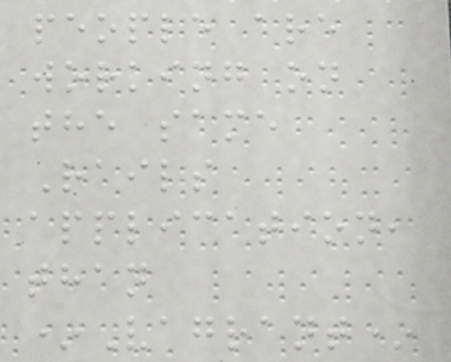people are
working on
the same
Rails
application,
than
*Vagrant*
